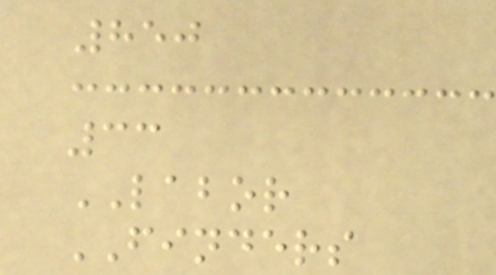850
33
LABOR
FINDERS
